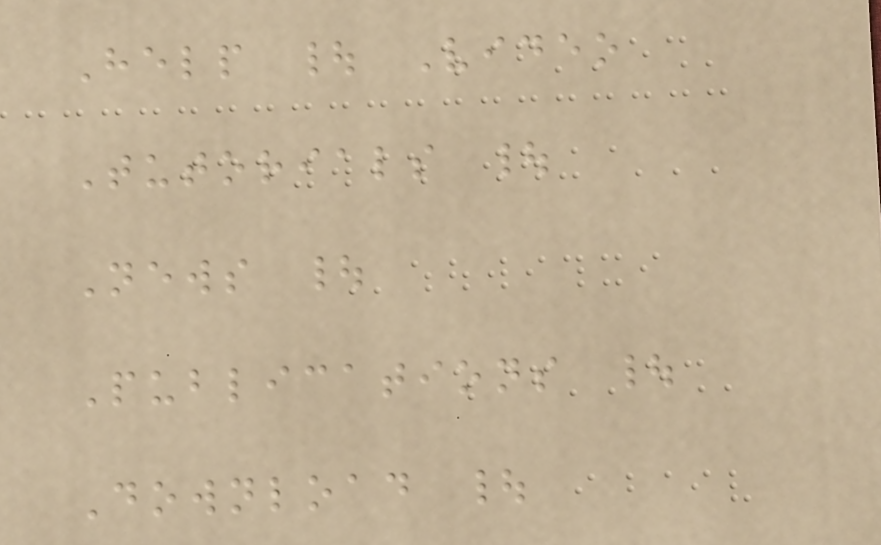Help | Video
Tutorials |
News |
Publications |
Download |
